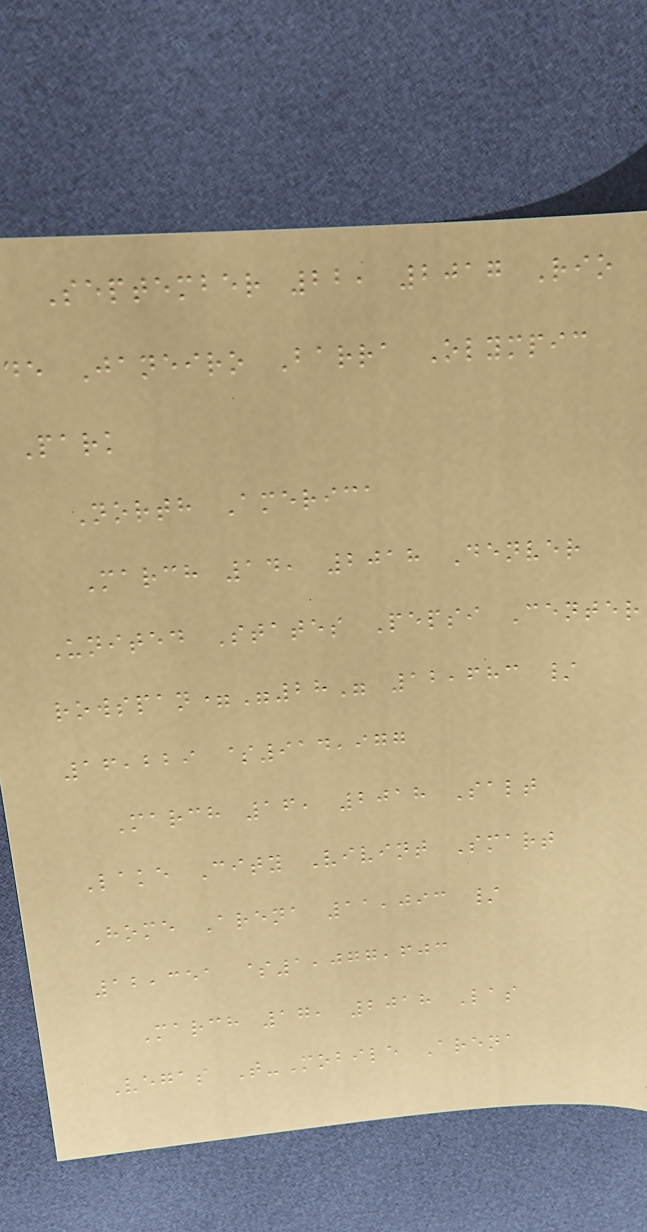September 22, 2017 Rio
de Janeiro Barra Olympic
Park
North America
March 14, 2018 Denver
United States Pepsi Center
rowspan="28" 12,683 /
16,229 $914,977
March 16, 2018 Salt
Lake City Vivint Smart
Home Arena 11,093 /
12,351 $1,077,603
March 17, 2018 Las
Vegas T-Mobile Arena
